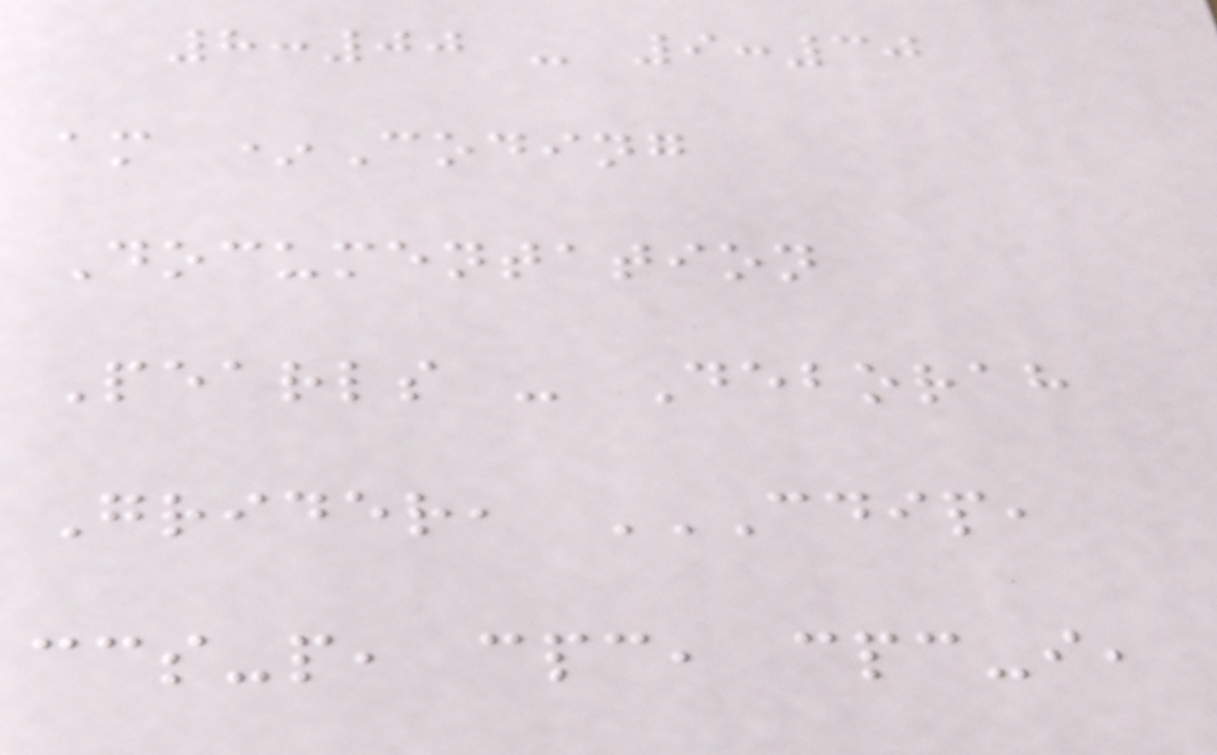8:00 - 9:30
am *Coding
Documentation
Pearls - Deborah
Grider, CDIP,
CCS-P, CPC, CPC-I,
